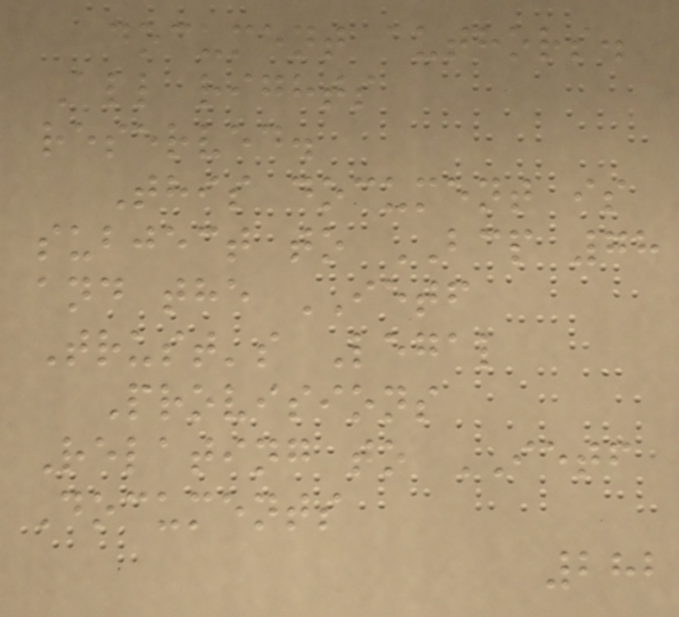document authors.
All rights
reserved.
This document is
subject to BCP 78
and the IETF
Trust's Legal
Provisions
Relating to IETF
Documents
282
